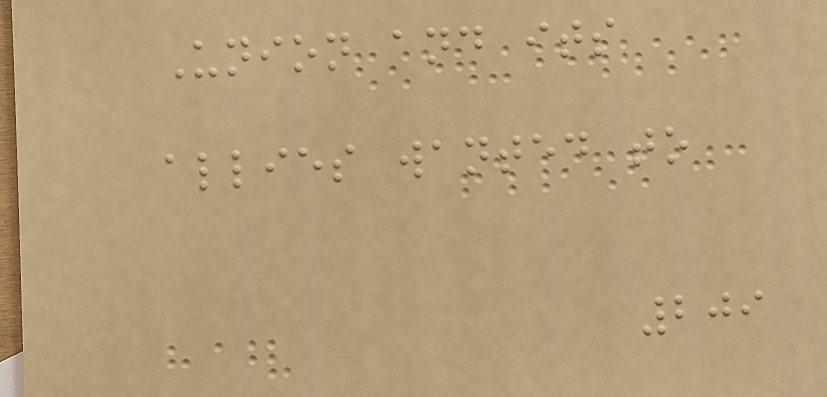Union and its
allies wanted to
209
